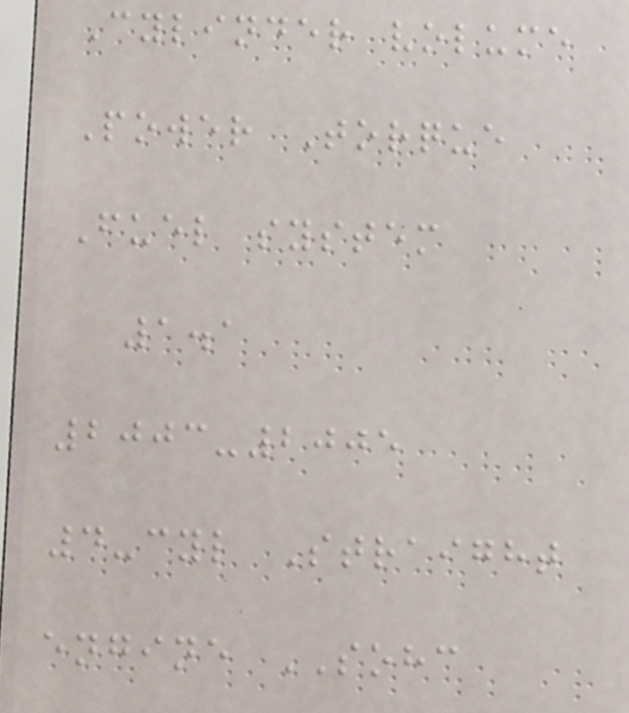Cylinder volume
Power Torque
Fuel system
1.1
2003-2005
4-cyl Straight
engine SOHC
